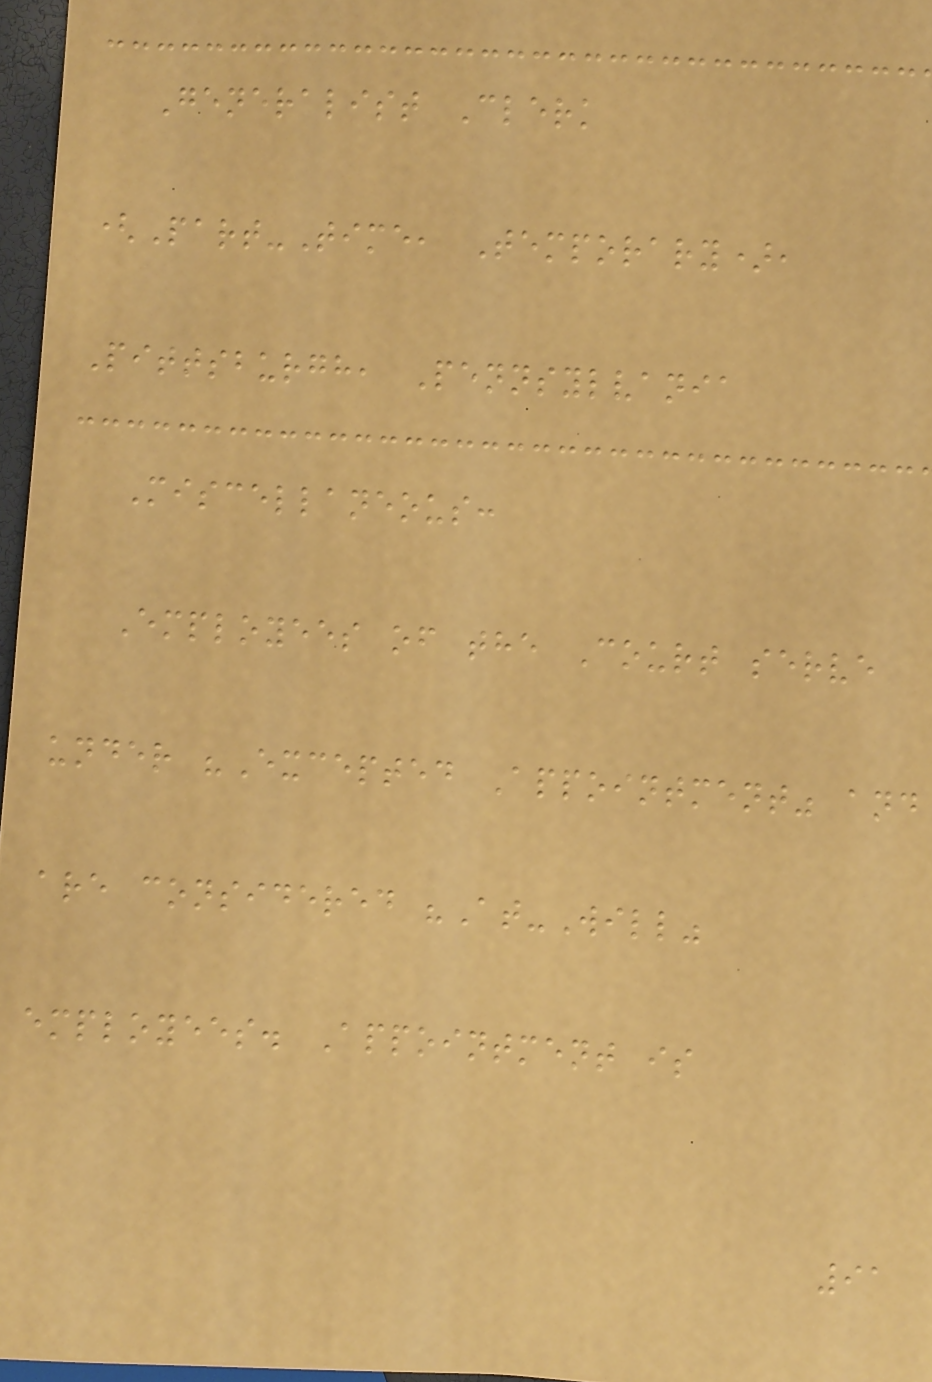Generalist Clerk
(Part-Time, Temporary),
Pittsburgh, Pennsylvania
Miscellaneous:
Employees of the Court serve
under "Excepted Appointment" and
are considered "At-Will"
employees. Appointment is
91
